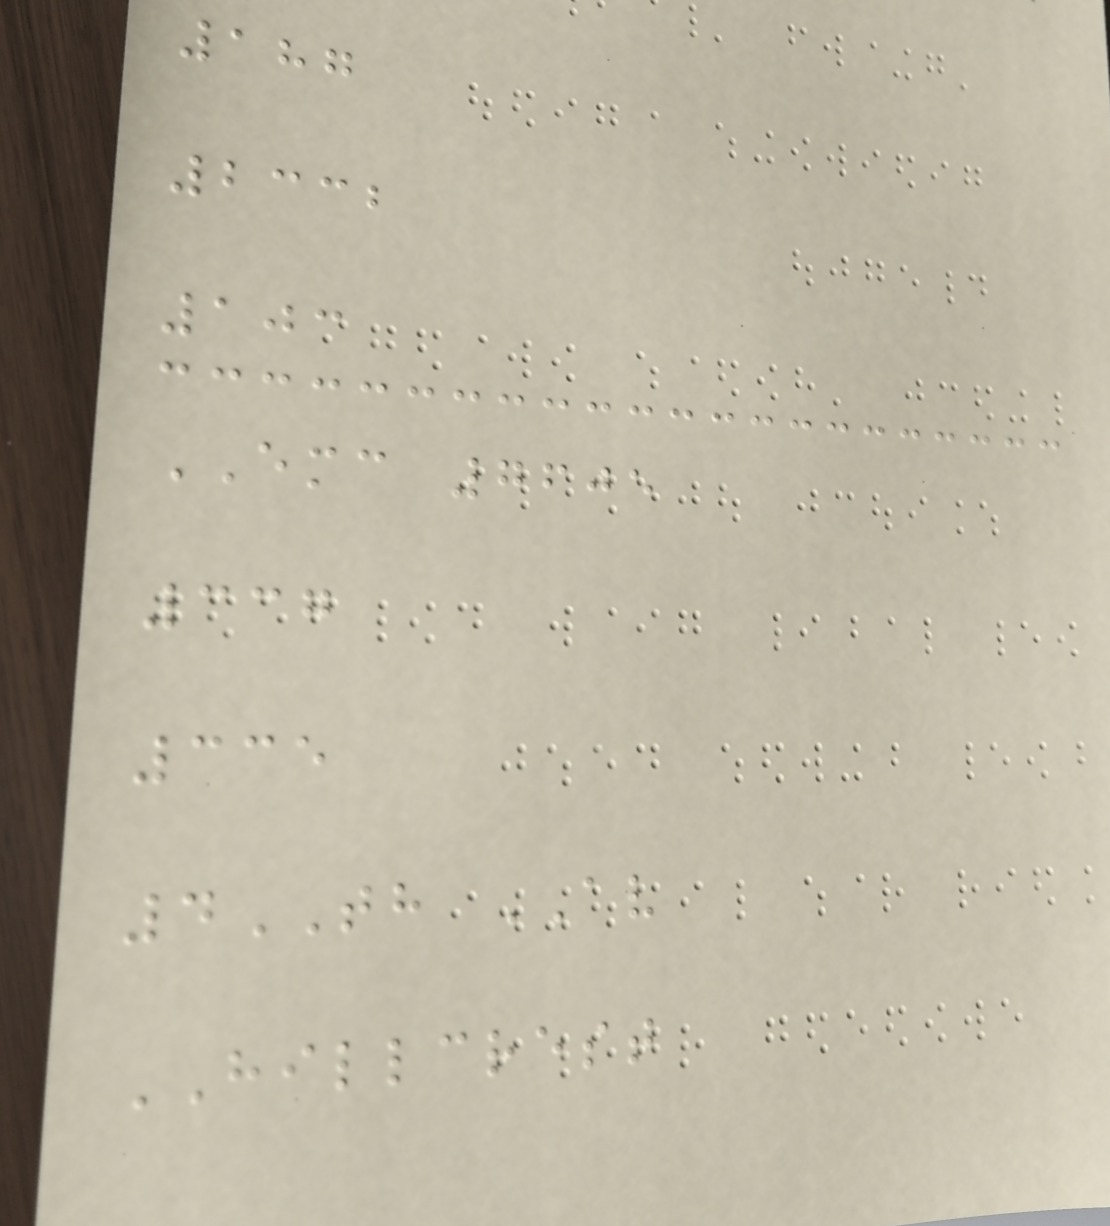187
2332
103
EMC 7605
337
335
4TH AV
HILLCREST
